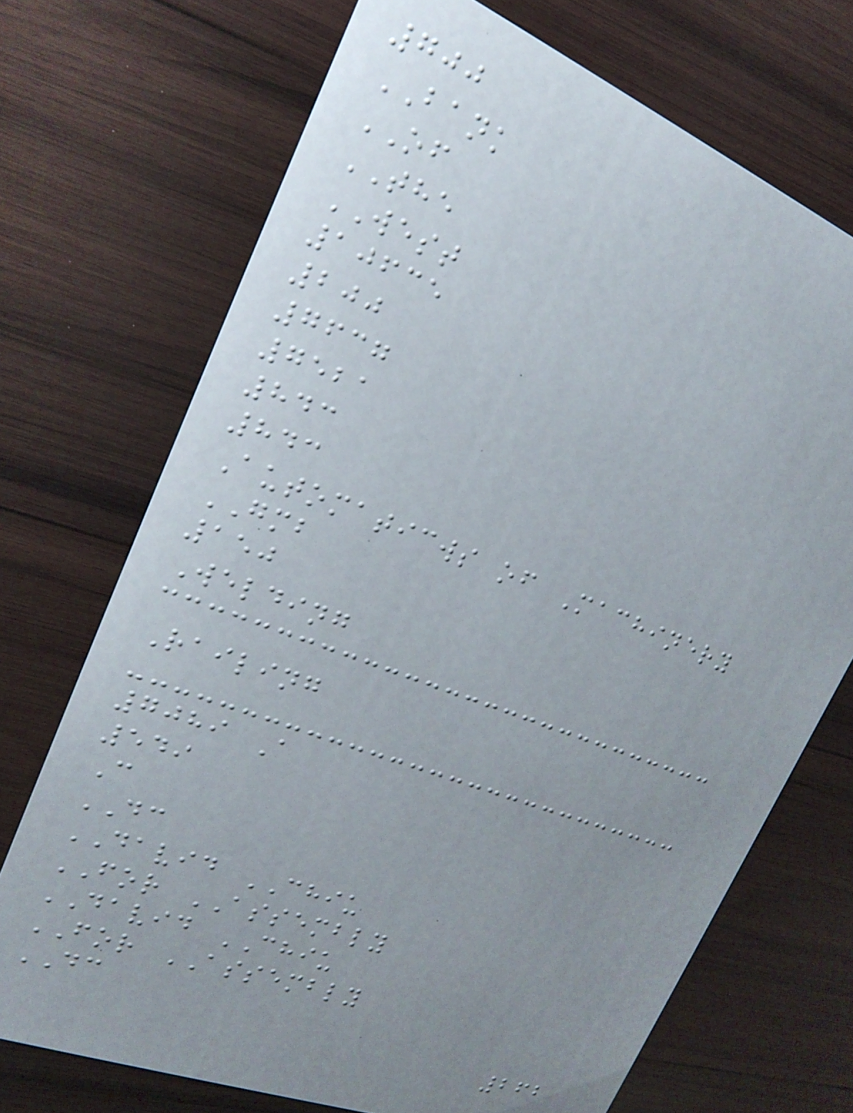700
BANK
OF
THE
WEST
10635
200
7637
7521
843
843
Automaticws of Machinery
GMB
150
Welding
Railing
7089 A
549
C
DC
DAVID CHIU
FOR ASSEMBLY
DAVID CHIU
FOR ASSEMBLY
DC
262
